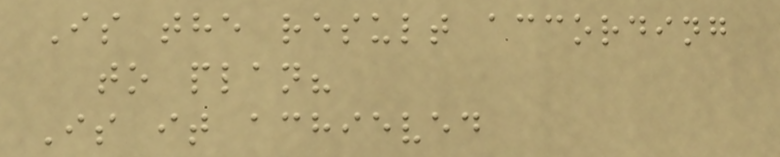Is the result according
to plan?
Is it achieved
